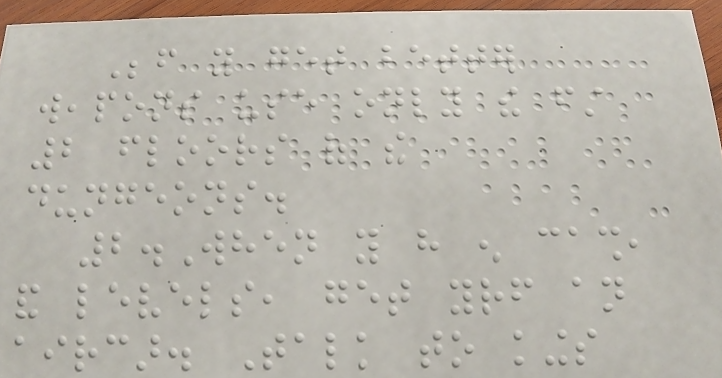Before you get better
weapons use only the first
2 floors of the
dungeons.
2.When you have enough cash,
and levels, get yourself an
aircar. Talk to kings
